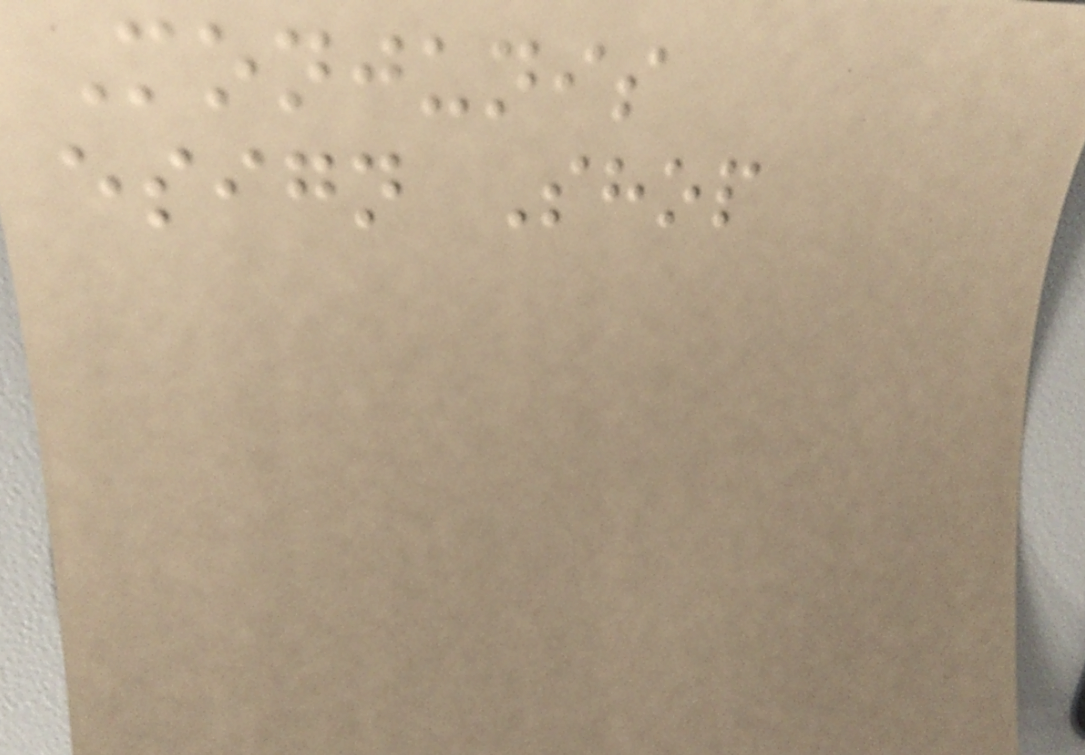Monjunis
esign Shop
